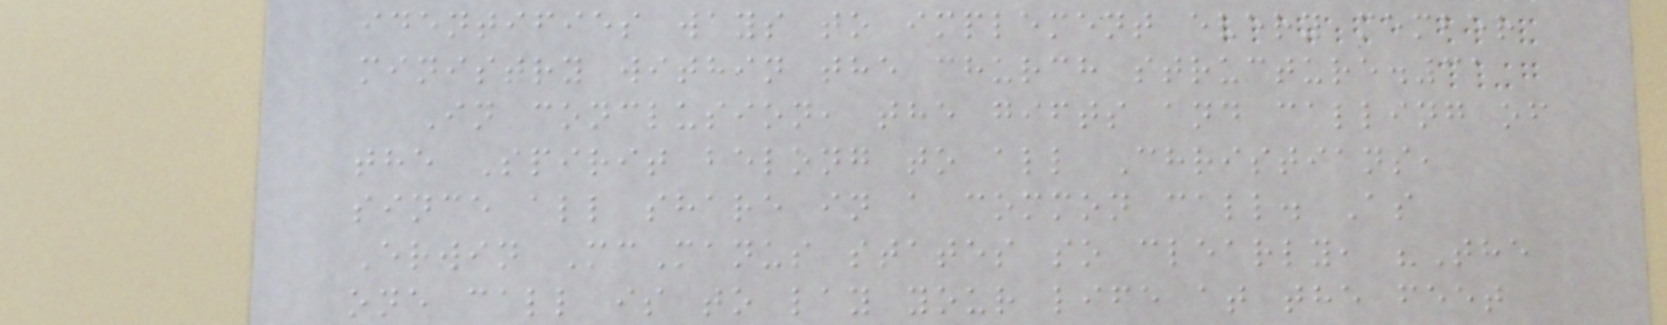identifies ways to implement every member
ministry within the church structure.31
In conclusion, the gifts and calling of
the Spirit belong to all Christians,
since all share in a common call. As
Erwin McManus states so clearly, "The
one call is to lay your life at the feet
